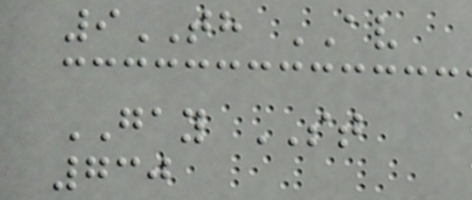9TH AV
GAY ST
730
